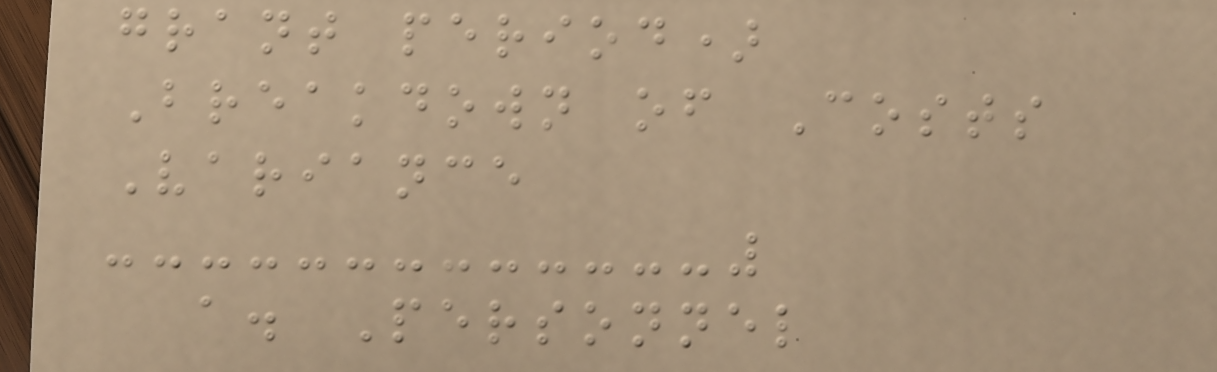grant period)
Breakdown of Costs
Variance
a. Personnel
